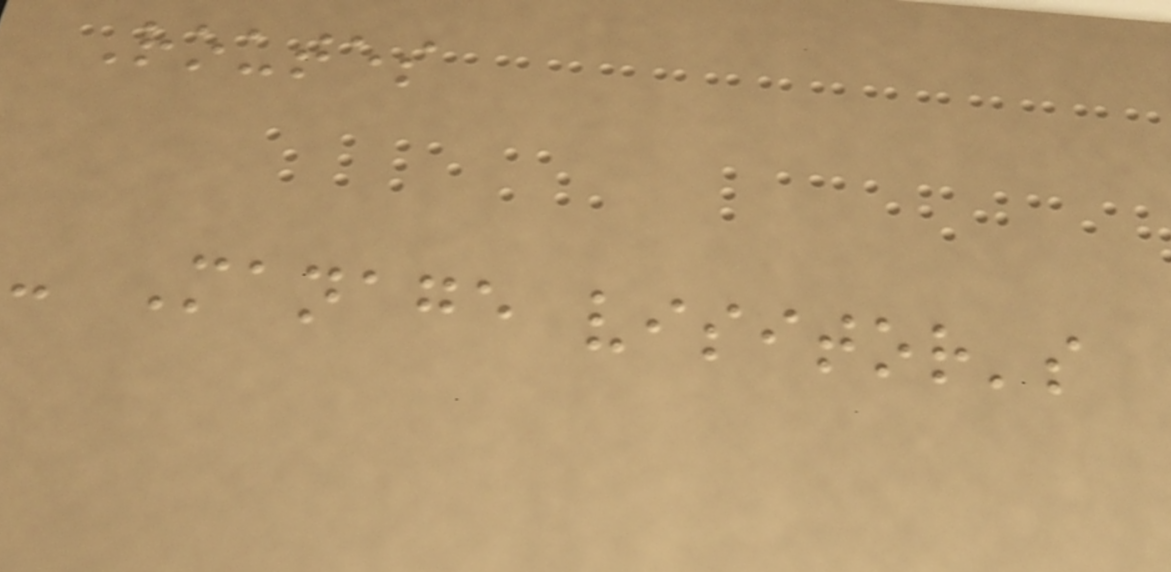Routes
- Manage visitor's
